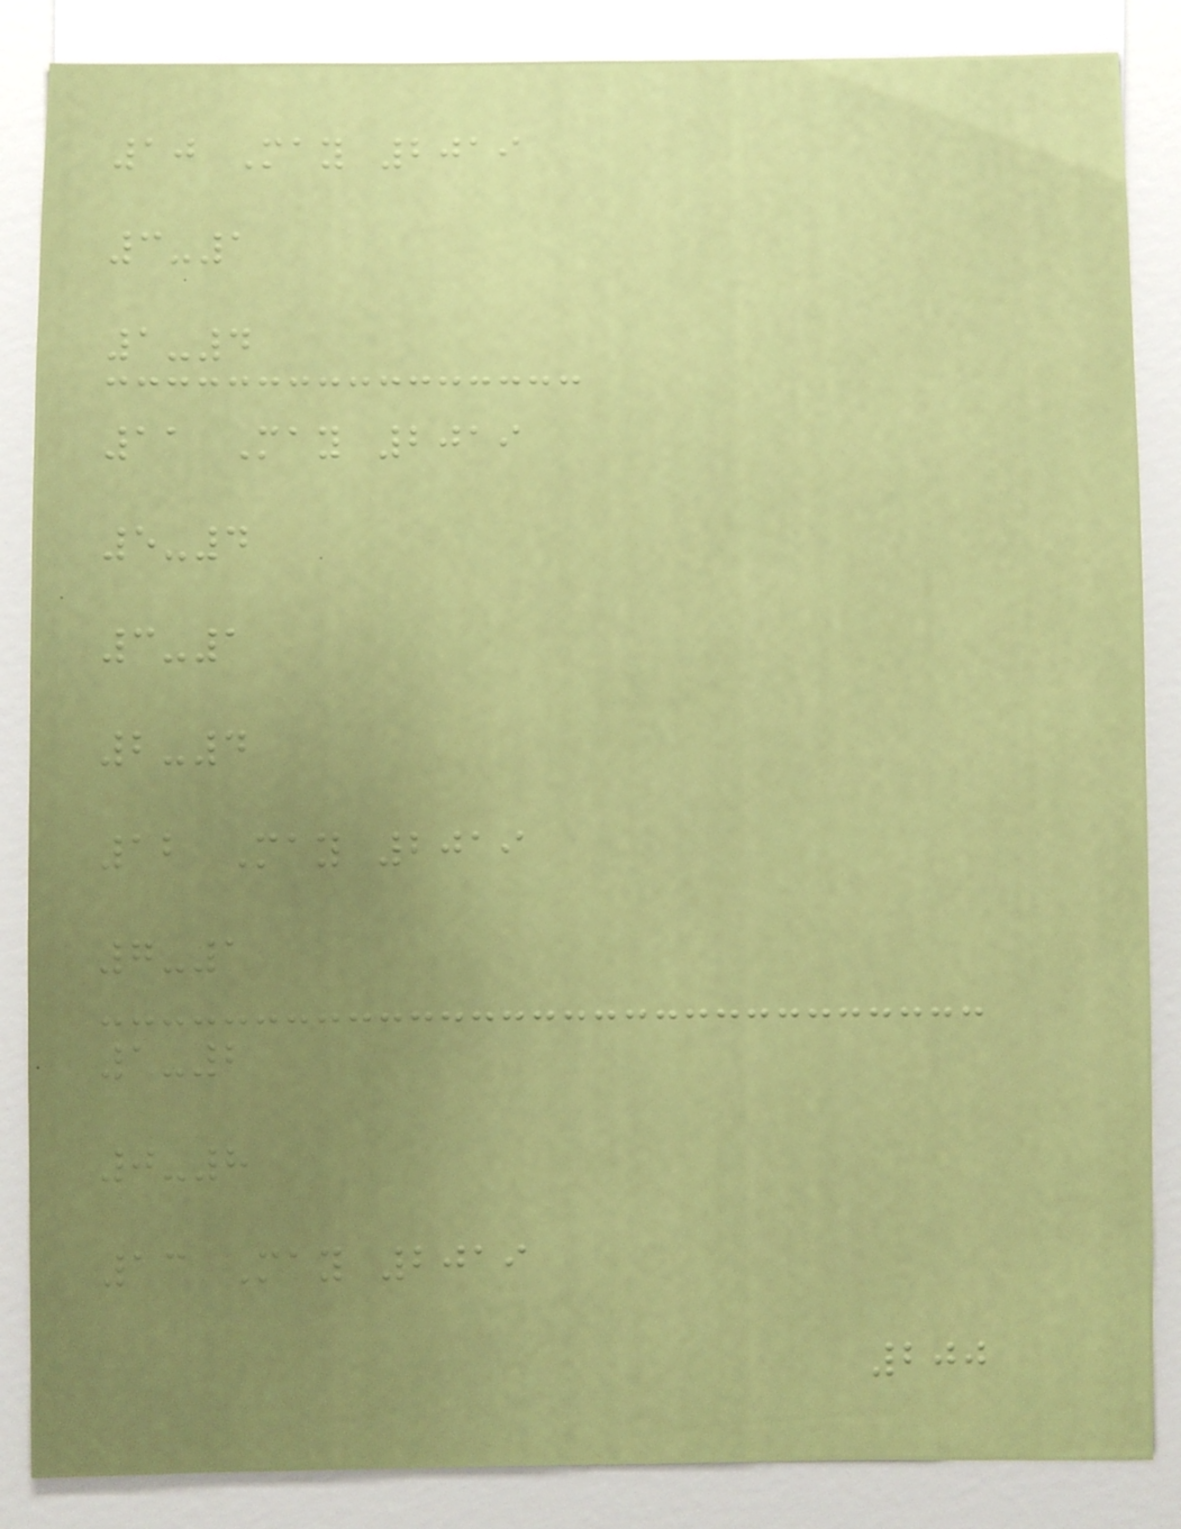10 May 2019
3-1
1-4
11 May 2019
5-4
3-1
2-4
12 May 2019
7-1
1-2
0-8
13 May 2019
200
